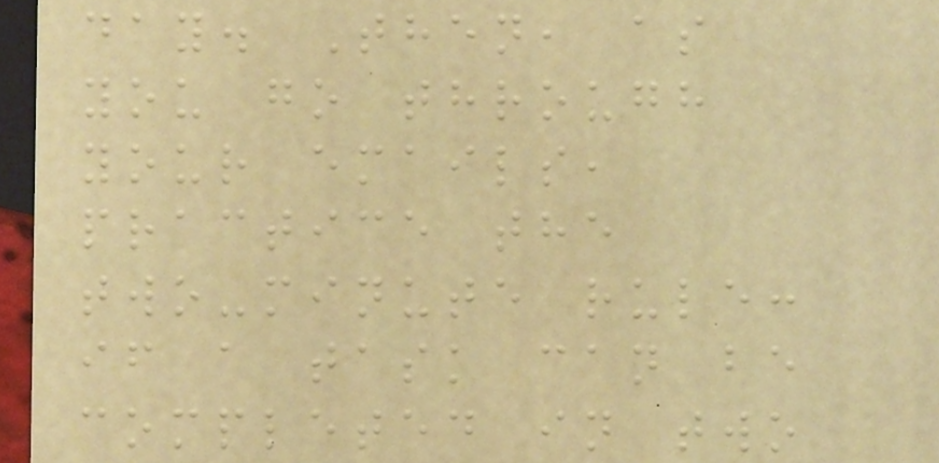day. Then, as
you go through
your emails,
practice the
two-minute rule:
if a task can be
completed in two
